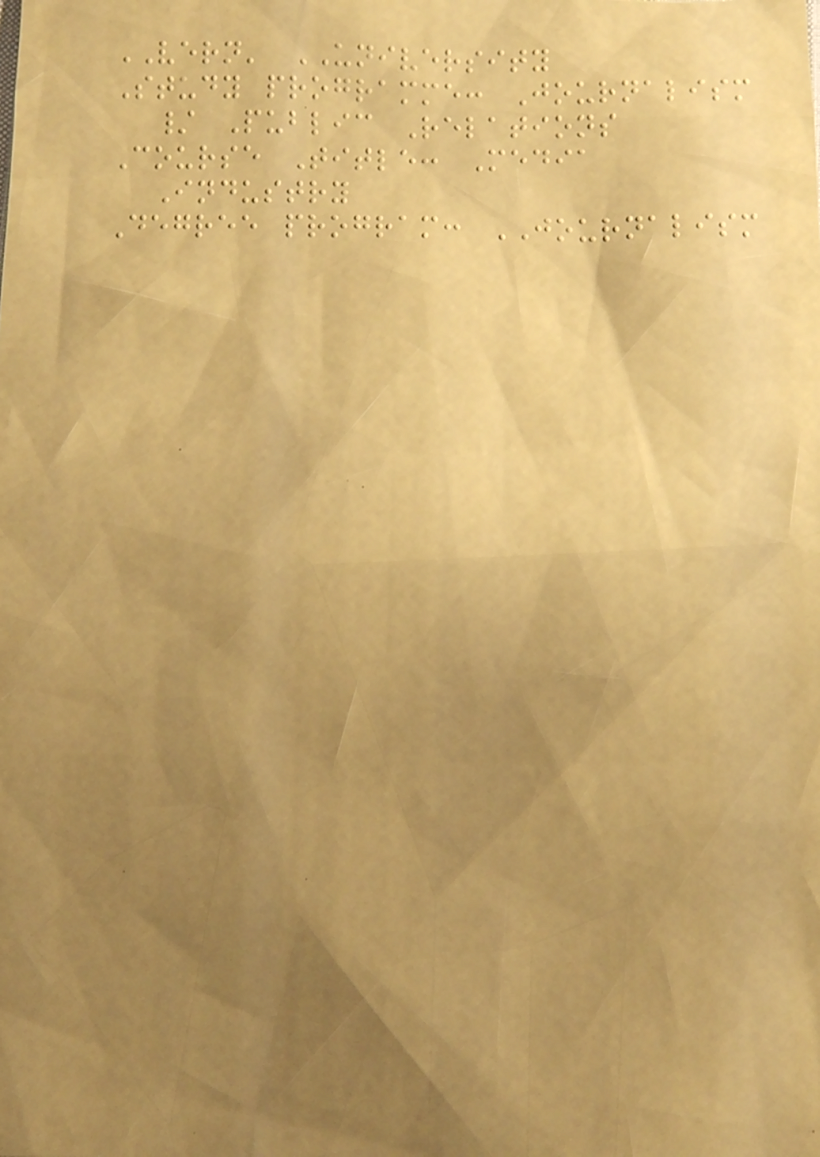VERN' UNIVERSITY
Study programme: Journalism
/ Public Relations
Course Title: Media
Industry
Degree program: JOURNALISM
